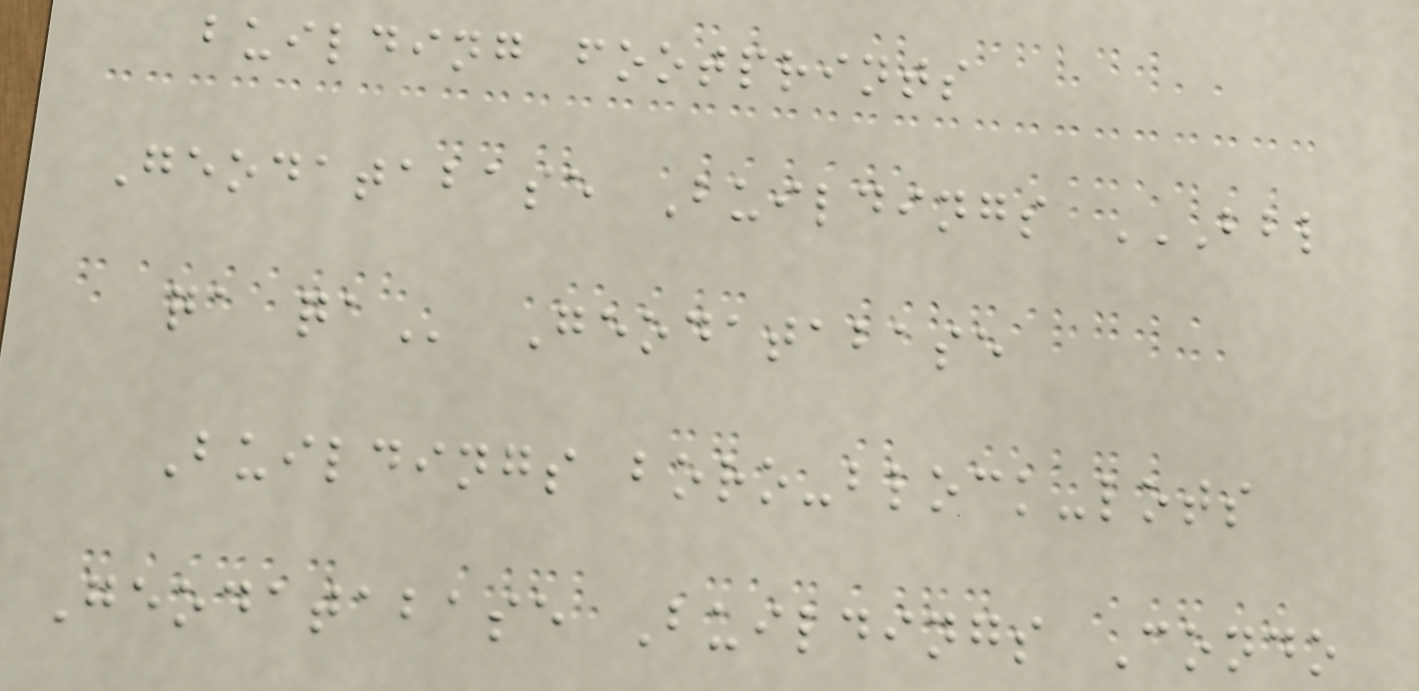building footprints
Geodatabase Buildings BBL
QA QA Geodatabase
Buildings boro-block-lots
Geodatabase Buildings Condo
